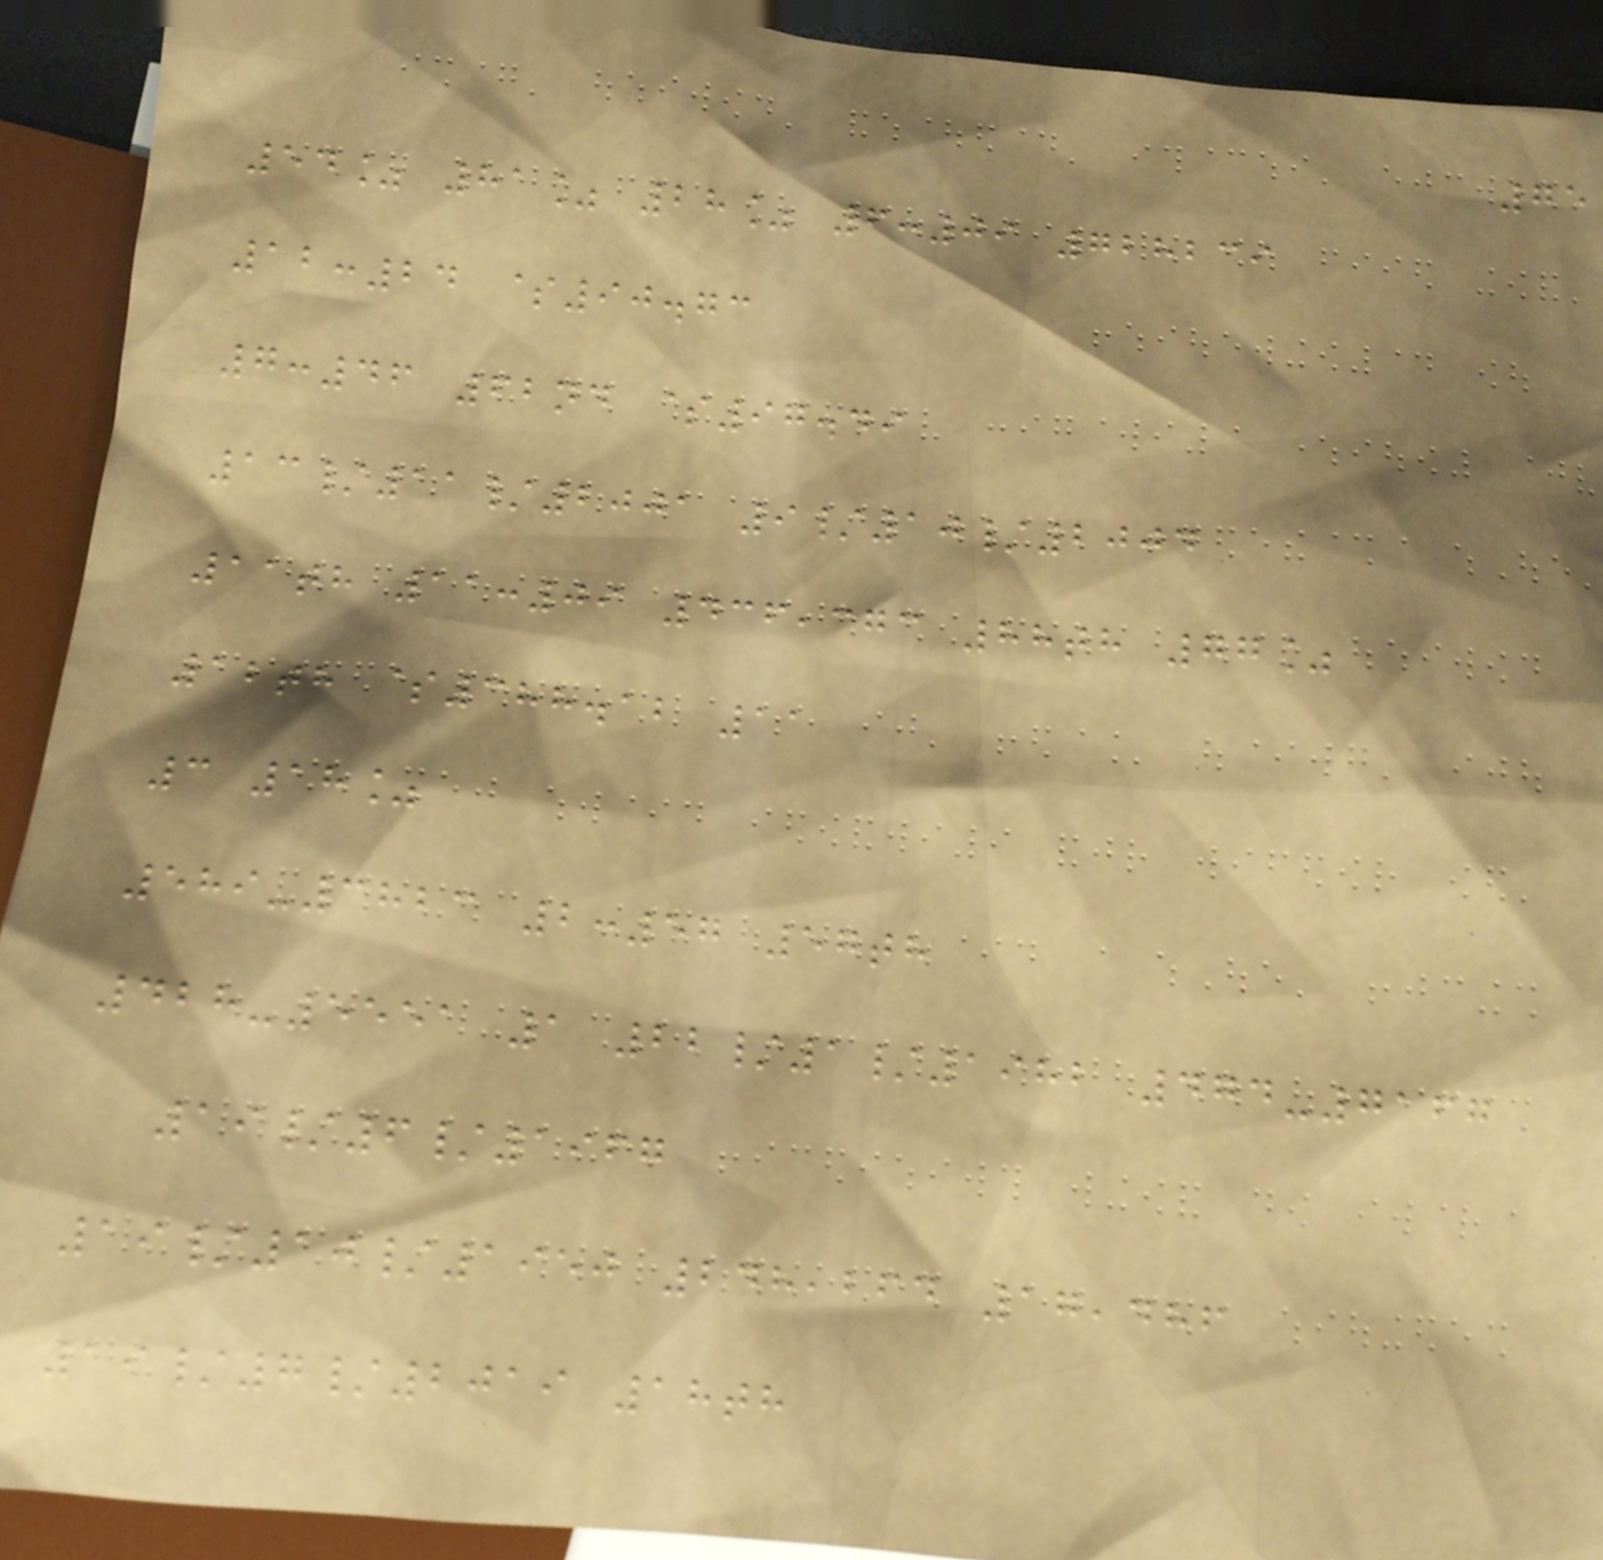75
54% 81% 28% 6:09 728239
12:24 $90.73
7:46 62nd $97.49
13/11/2001 9/10/2004
11th 11:09 436,373 88th 77%
12th $388.12 11
3 18%
589-3823 2:57 57th
428-5551 1 22/1/1982 474-7167
19/6/1967
19/10/1950 248,264 17,486
19/7/2019 18th
